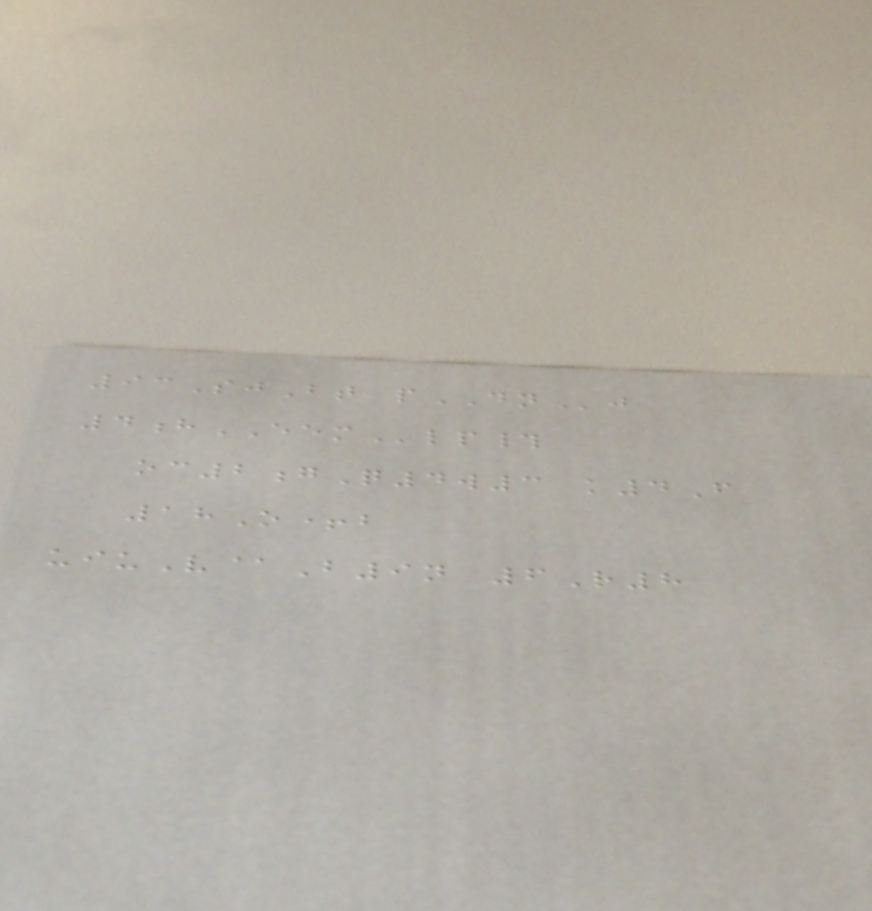93SjBt pDNj
4hEEMlp#
oc2gQ4w3 k4F
18O+b
uiuV@B9n 6R8
